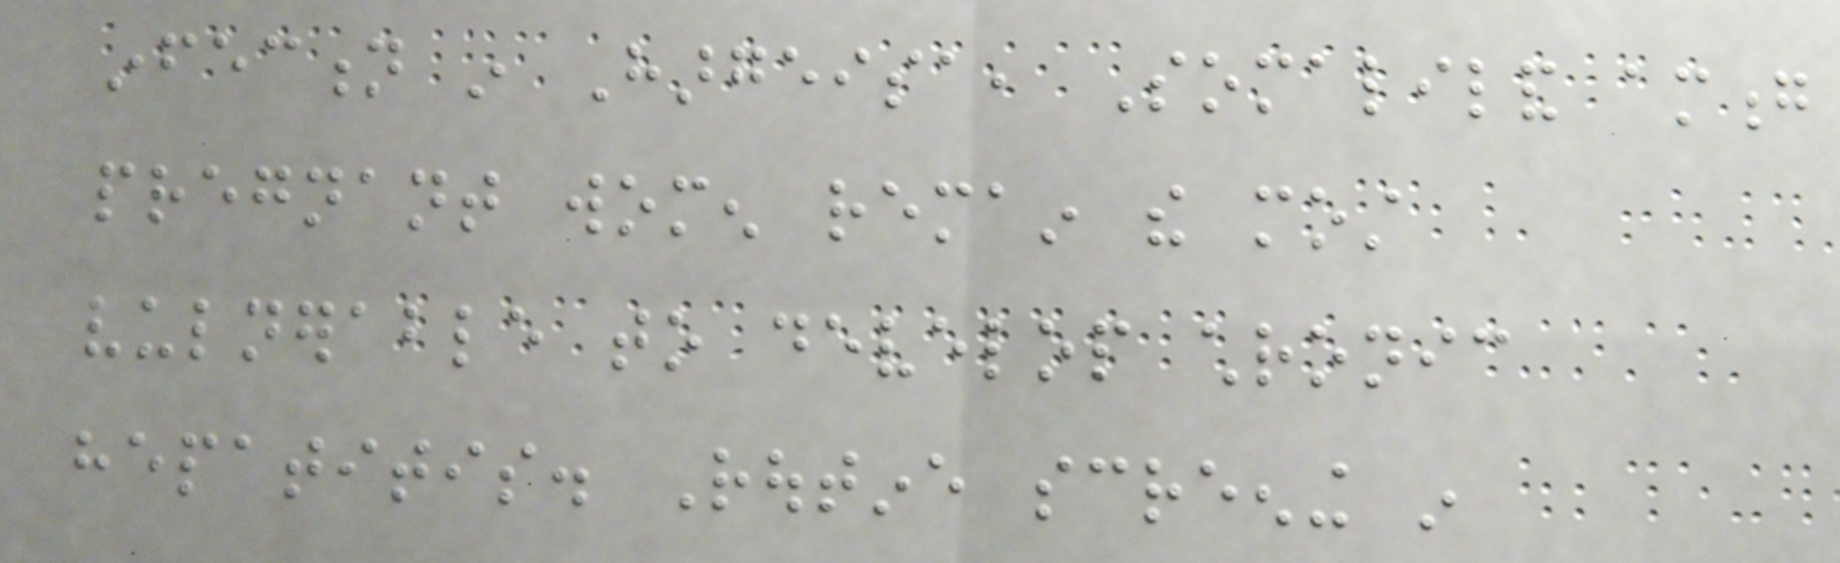infection in Hargeisa, Somaliland among
pregnant women remain the most
vulnerable to develop chronic
hepatitis. Routine screening in
